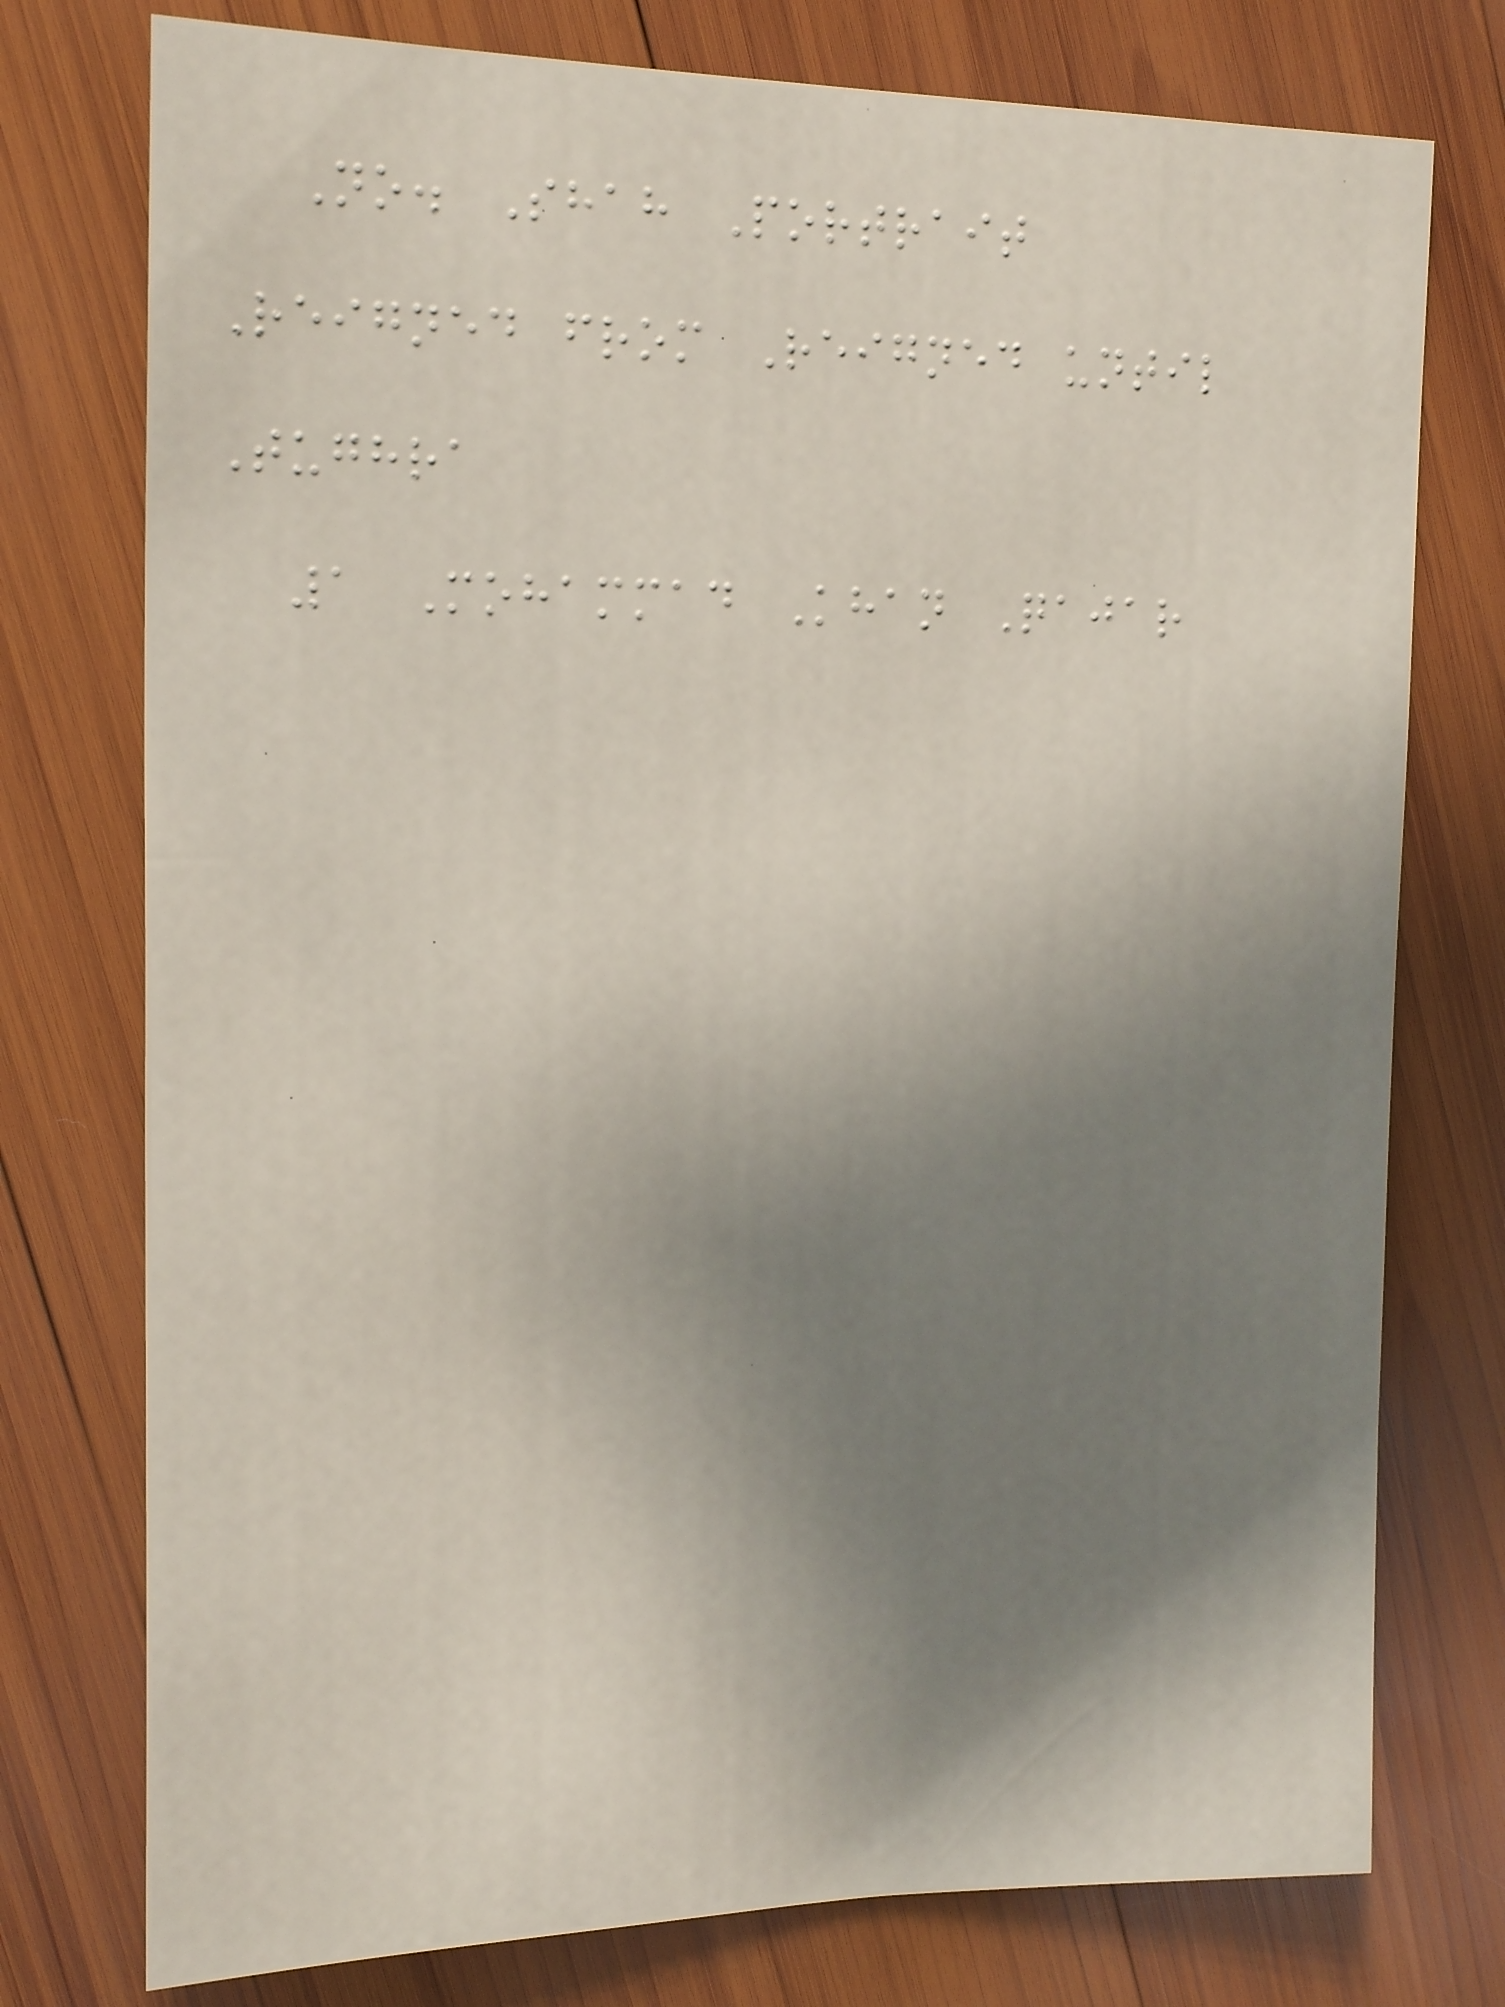No. Shah Portrait
Reigned from Reigned until
Tughra
1 Mohammad Khan Qajar
